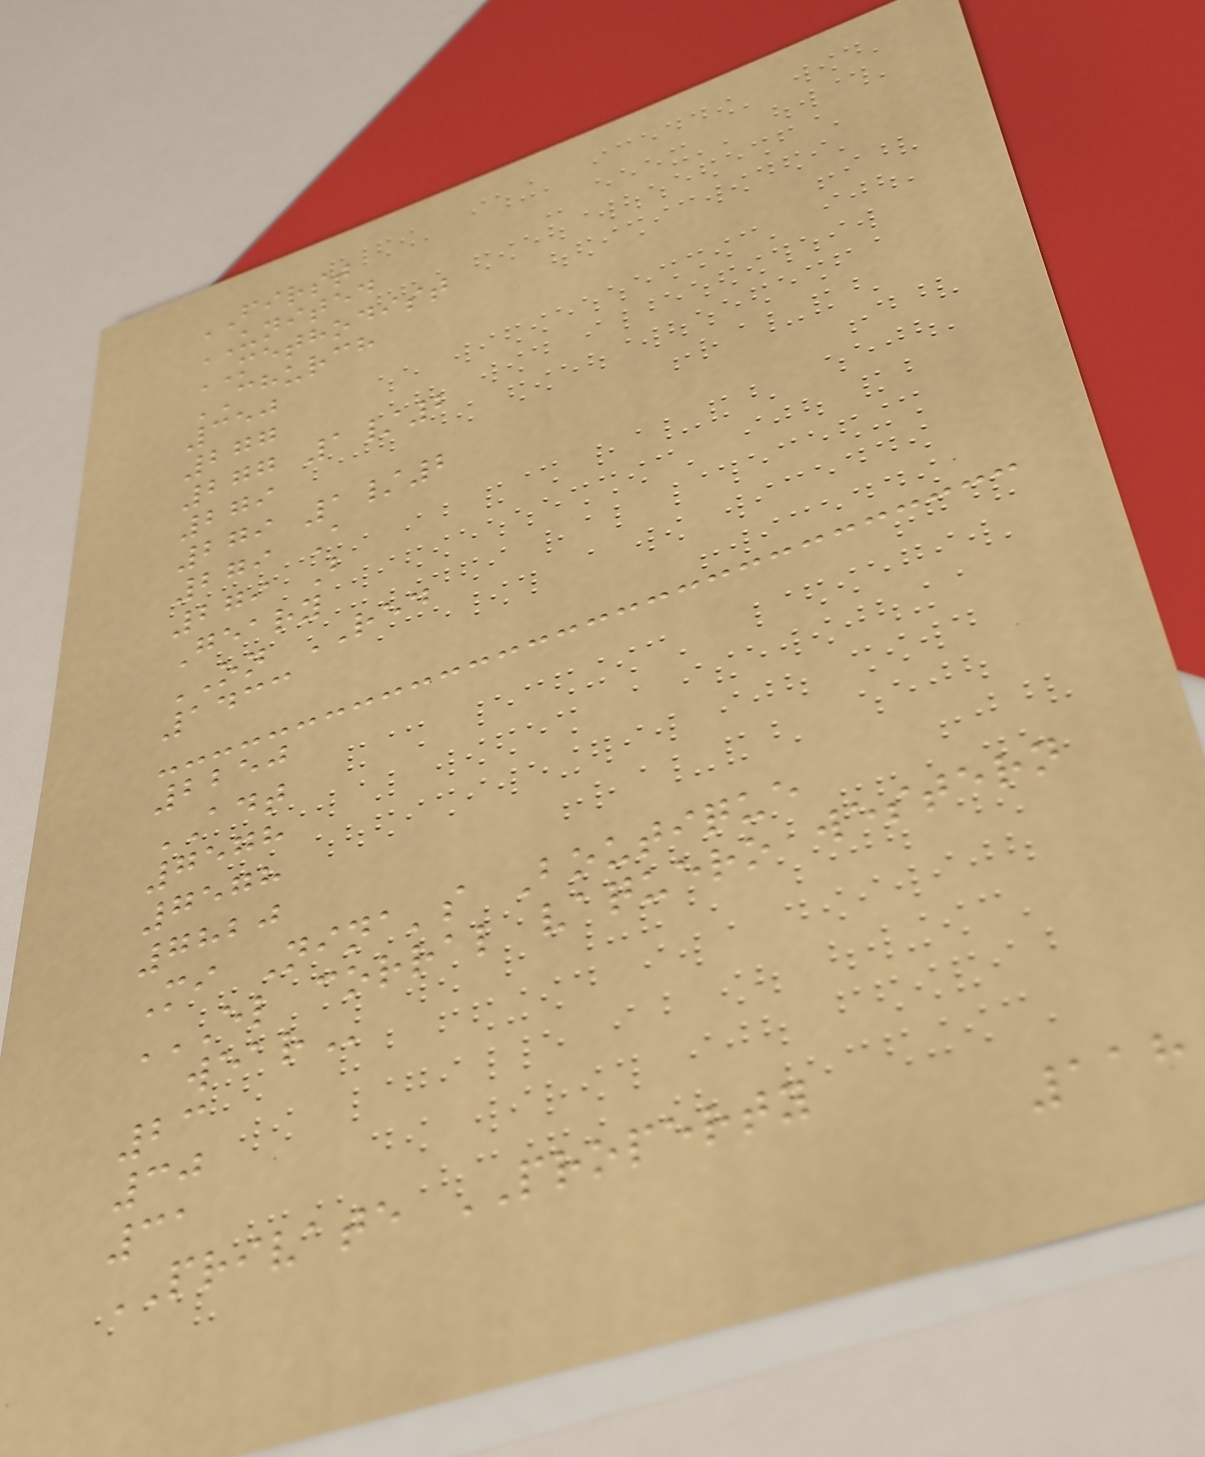FIRST
UNITED
METHODIST
CHURCH
350
277
277 1/2
279
279 1/2
279 A
279 B
Geary
ON RED
1433
2250
ADT
7578
7578
7820
Mi Nina's Boutique
EL CORRAL VAQUERO WESTERN
WEAR
23
30
31
PRIVATE PROPERTY
118
